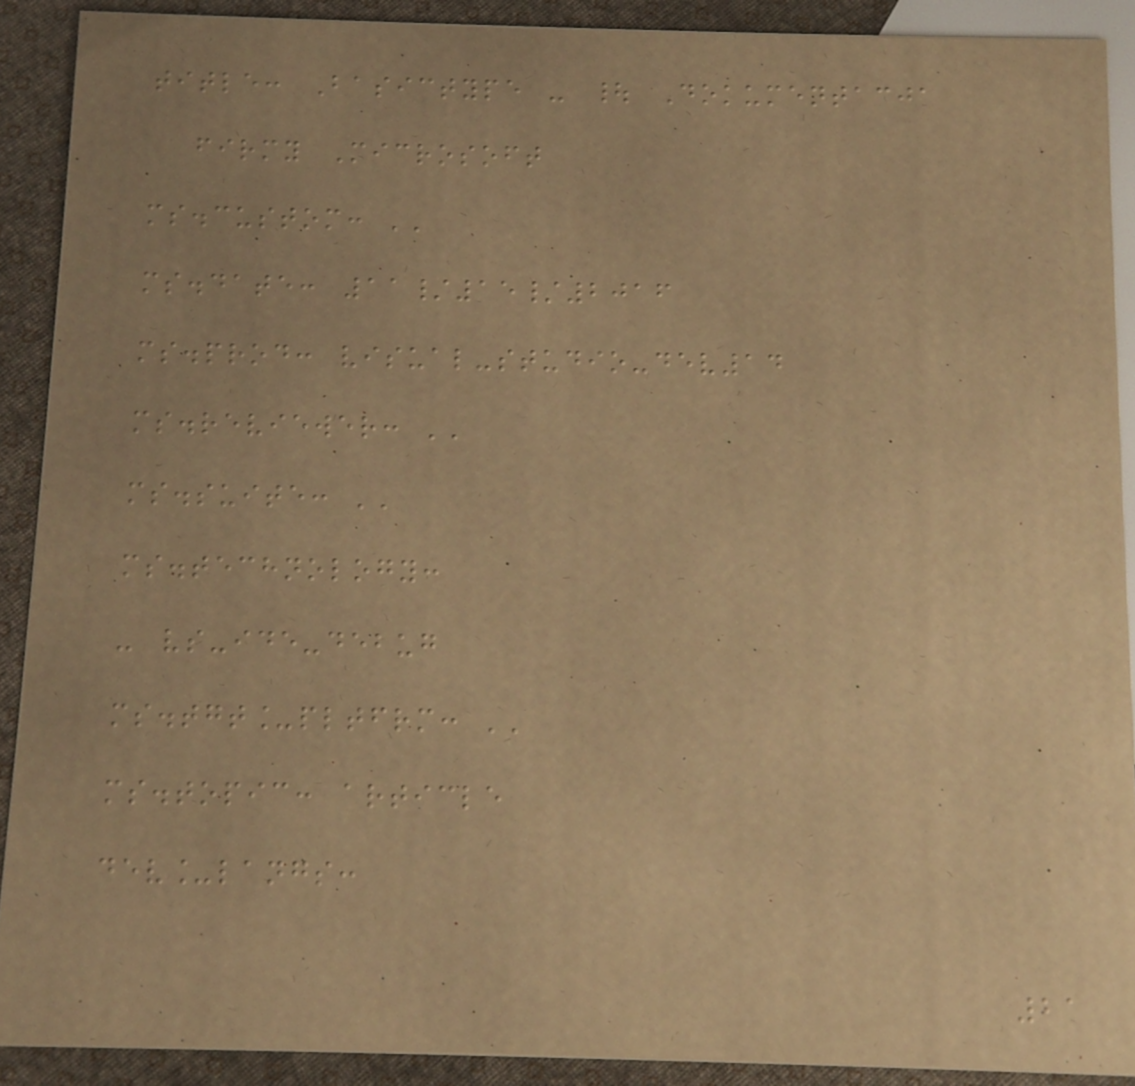title: Basictype - | Dokumentacja
firmy Microsoft
ms.custom: ''
ms.date: 11/15/2016
ms.prod: visual-studio-dev14
ms.reviewer: ''
ms.suite: ''
ms.technology:
- vs-ide-debug
ms.tgt_pltfrm: ''
ms.topic: article
dev_langs:
21
